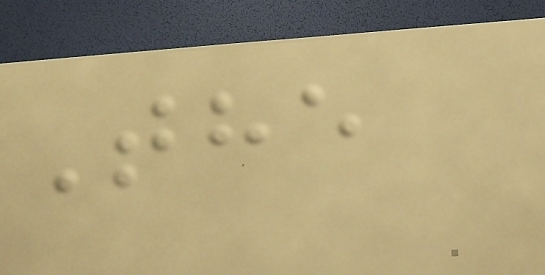The
